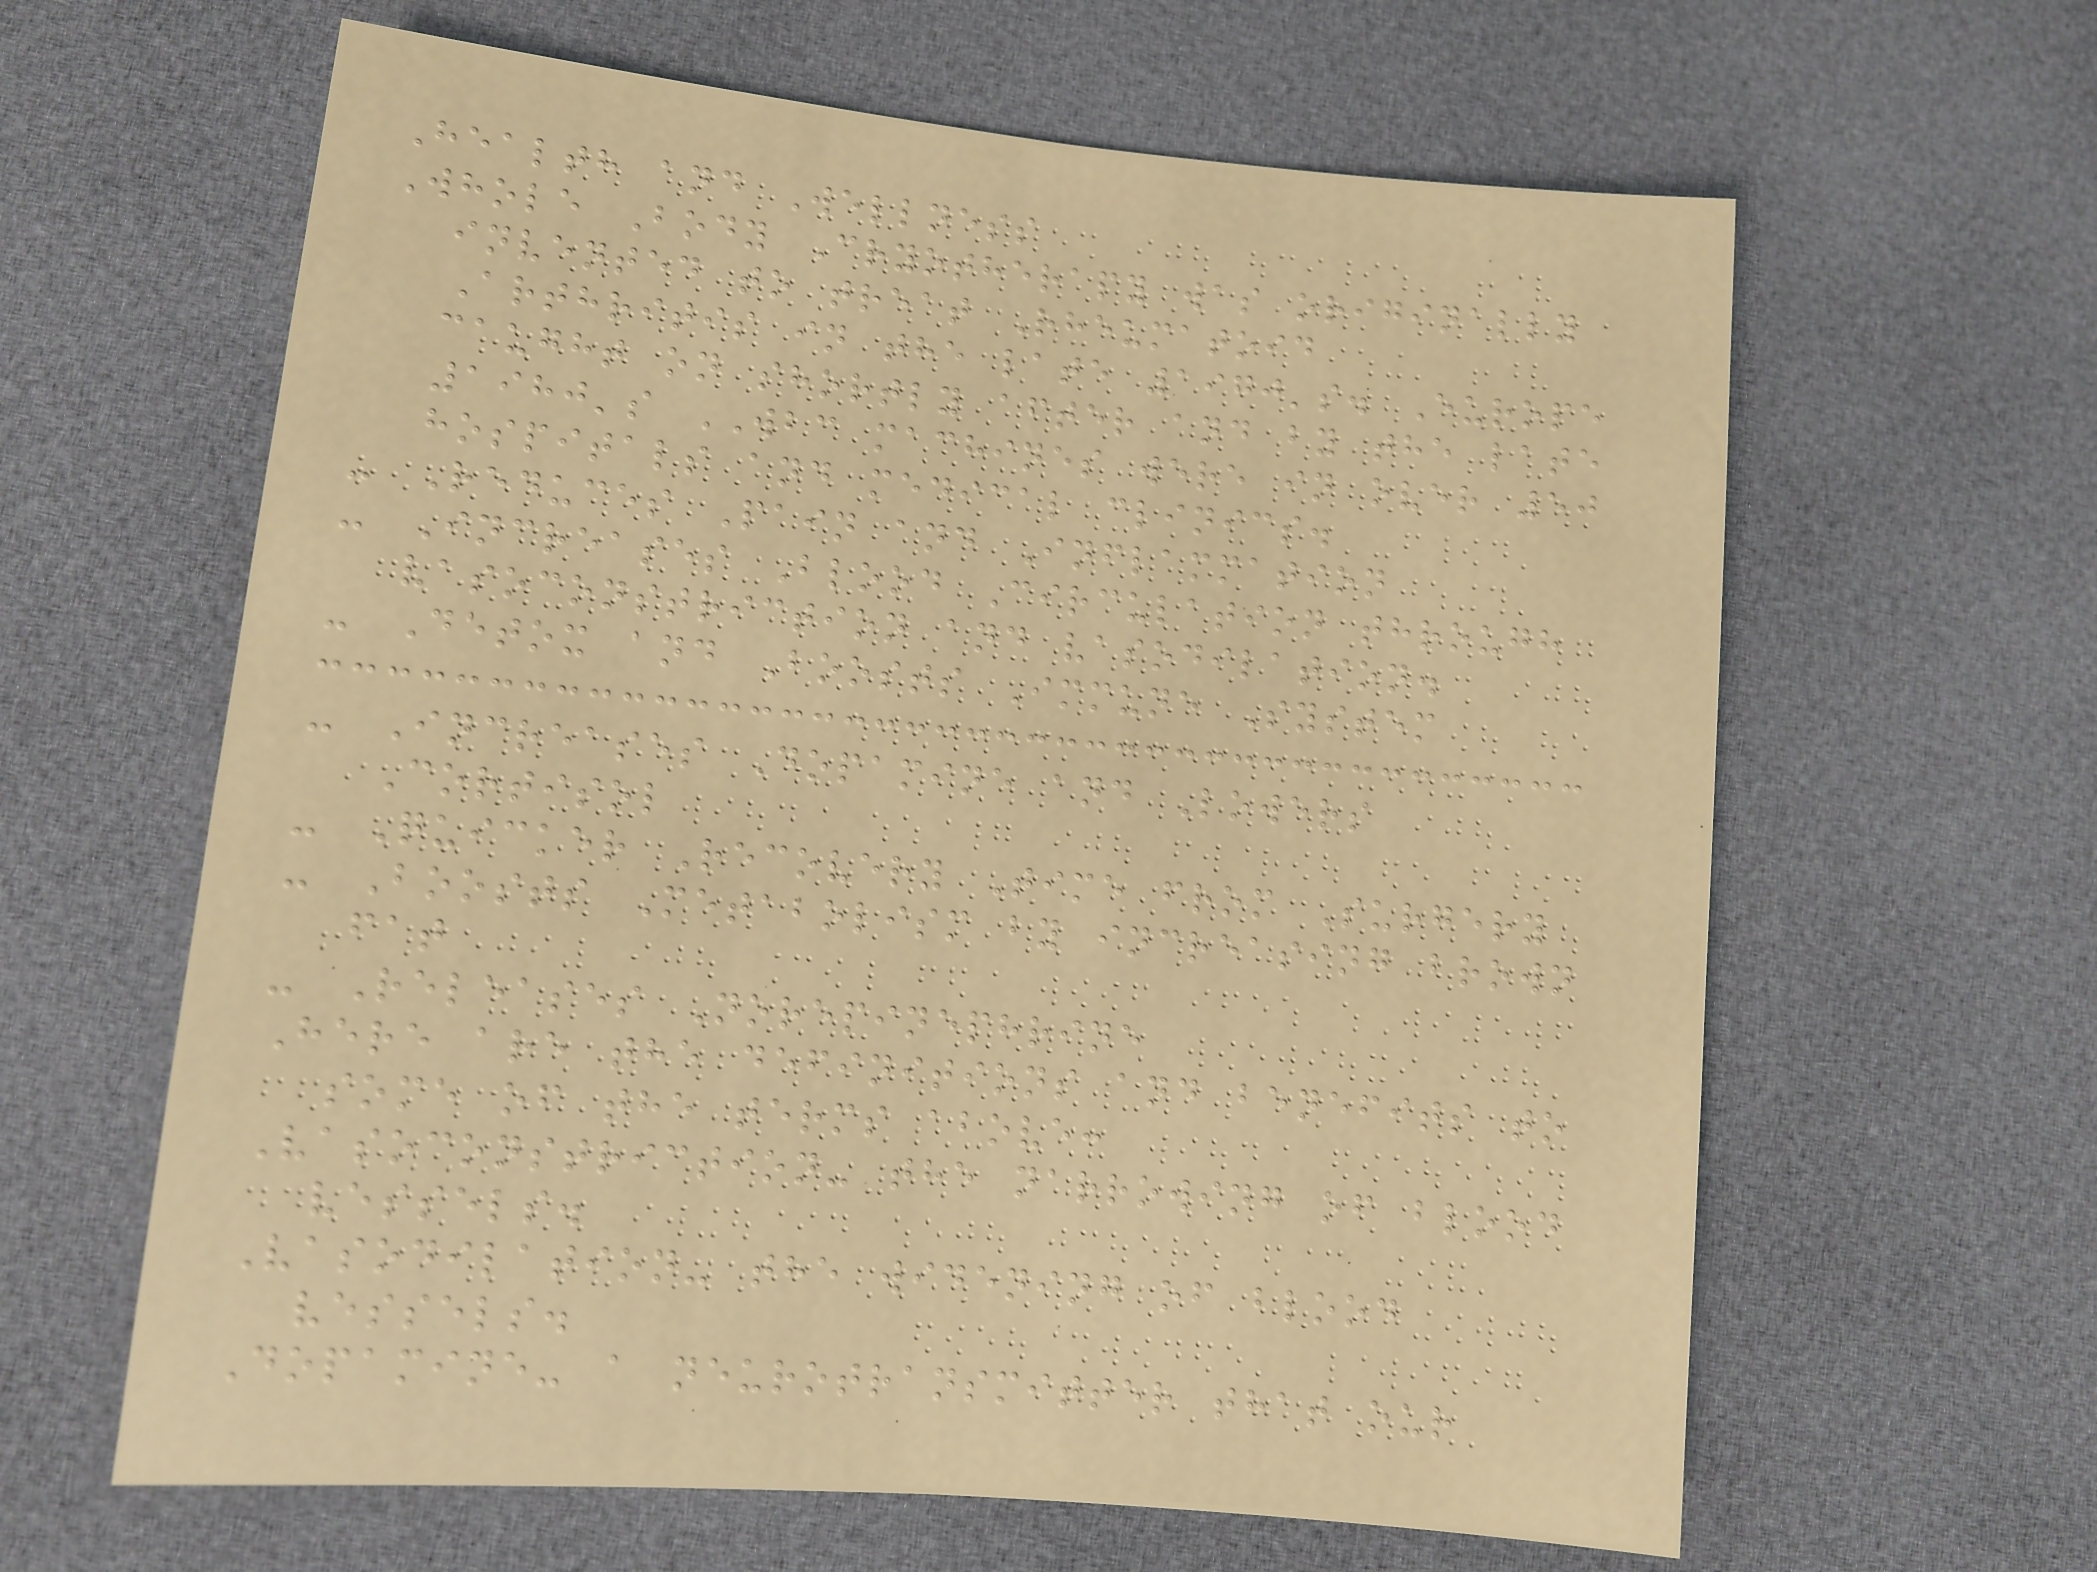Health and Wellness
Whole Body Cryotherapy was originally
invented to treat Rheumatoid
Arthritis in the late 1970's. Europe
caught on shortly after and by the late
1980's WBC machines were in over 50
hospitals and medical clinics.
- Reduces Pain and Inflammation
- Increases Blood Circulation through
vasoconstriction and vasodilation.
- Detox and Boosts Immune System
- Increases Dopamine and Lowers
Cortisol
- Quicker Recovery Time from Surgery
- Boosts Metabolism by increasing brown
fat
- Releases Norepinephrine
Here are the definitions and benefits to
some of the terms above:
Vasoconstriction- the narrowing of blood
vessels.
Vasodilation- the widening of blood
vessels.
Dopamine- a neurotransmitter that our
